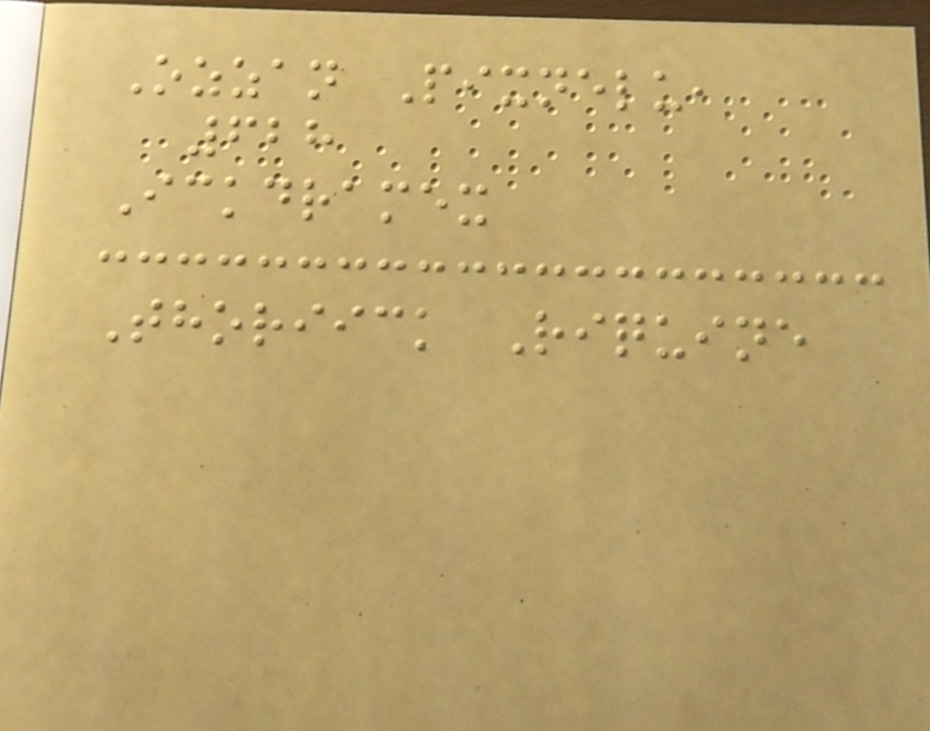Ozzan Pixnelu,
628
Ickdramex
Thoriick Riquine
